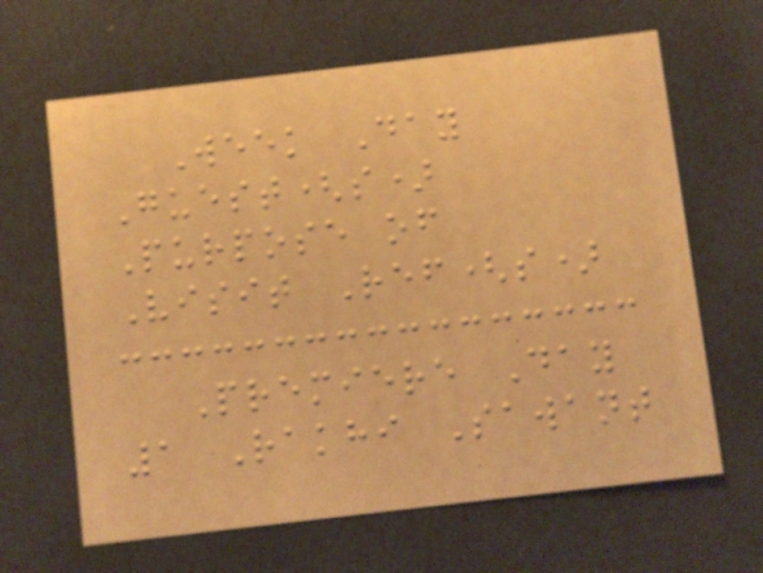Week Day
Guest(s)
Purpose of
Visit Ref(s)
Premiere Day
1 Rakhi Sawant
